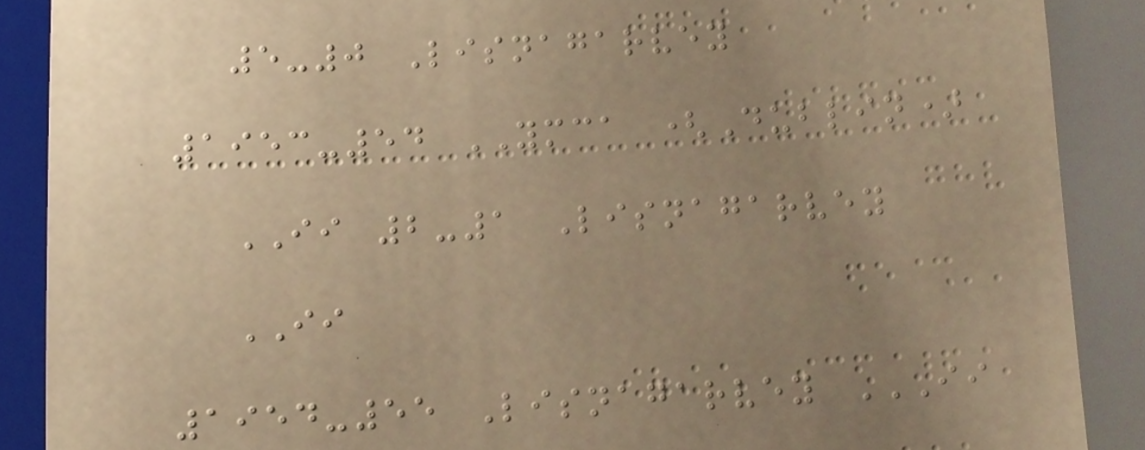5-0 Lisnagarvey
1953-54 YMCA (Dublin)
II 2-1 Lisnagarvey
II
1954-55 Lisnagarvey II
